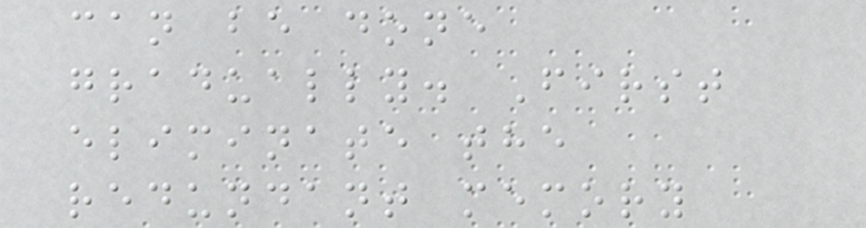can be done
gradually. First
eliminate the
redundant memory
